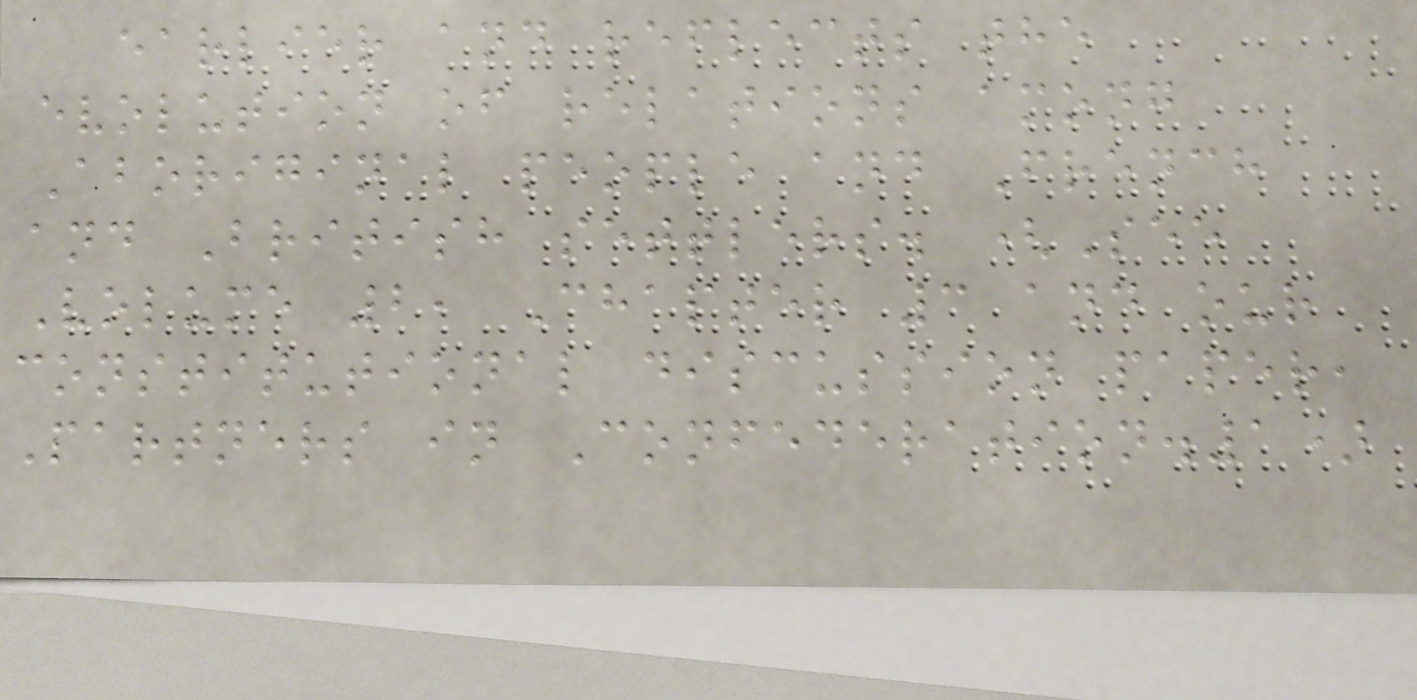earlier and reflects the
evolution of relations among
Aboriginal people and French
and British settlers. (See
Volume 2, Chapter 3 and our
constitutional discussion paper,
Partners in Confederation.1)
